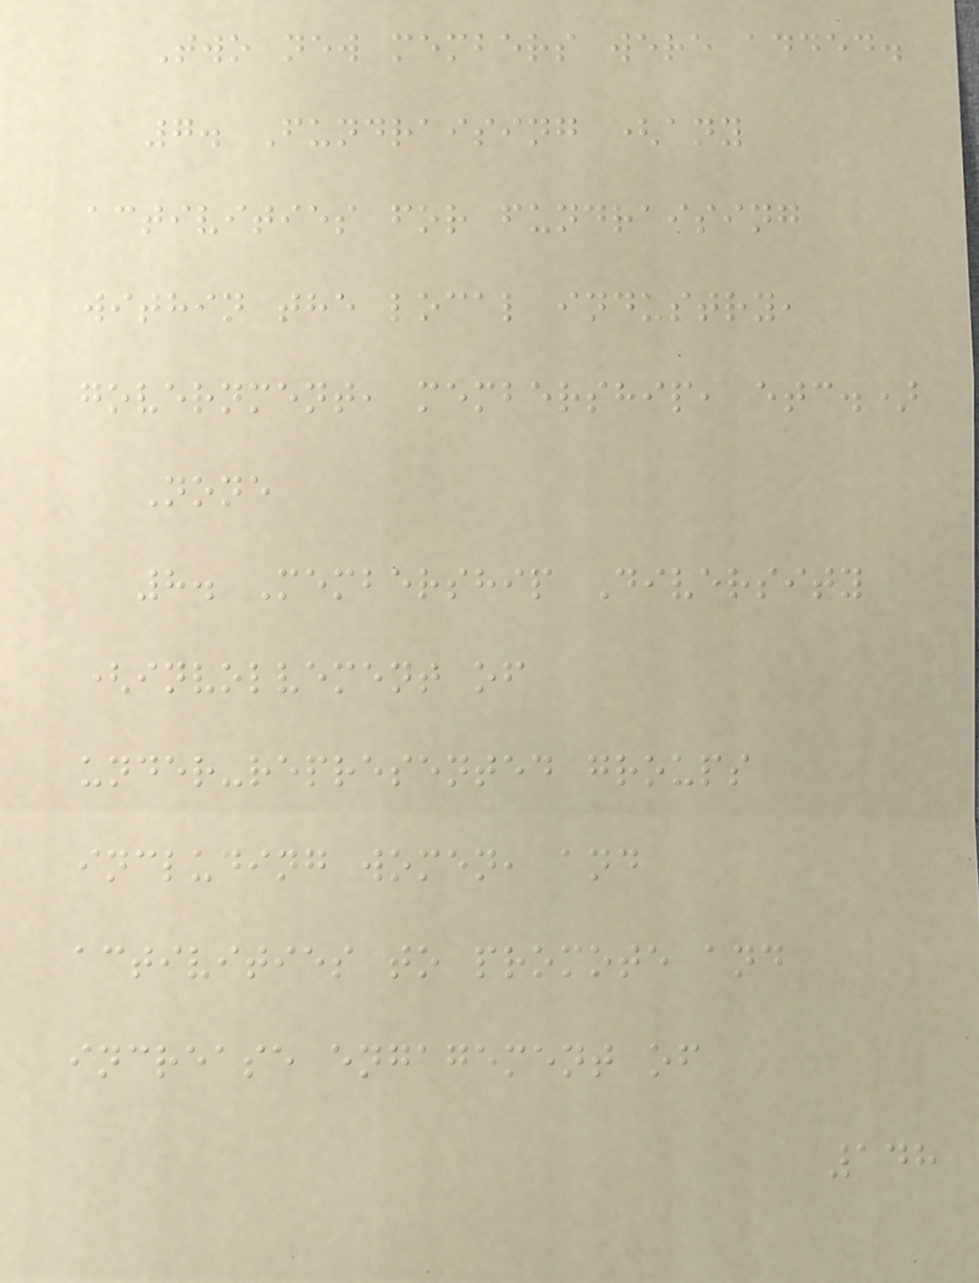Two new members were added.
7. Fundraising (any
activities for fundraising
within the local industry,
government, membership, etc.)
None
8. Membership Diversity
(involvement of
under-represented groups
including women, and
activities to promote and
increase engagement of
148
